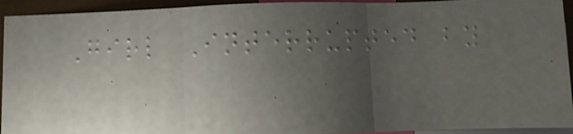Girl Interrupted by
